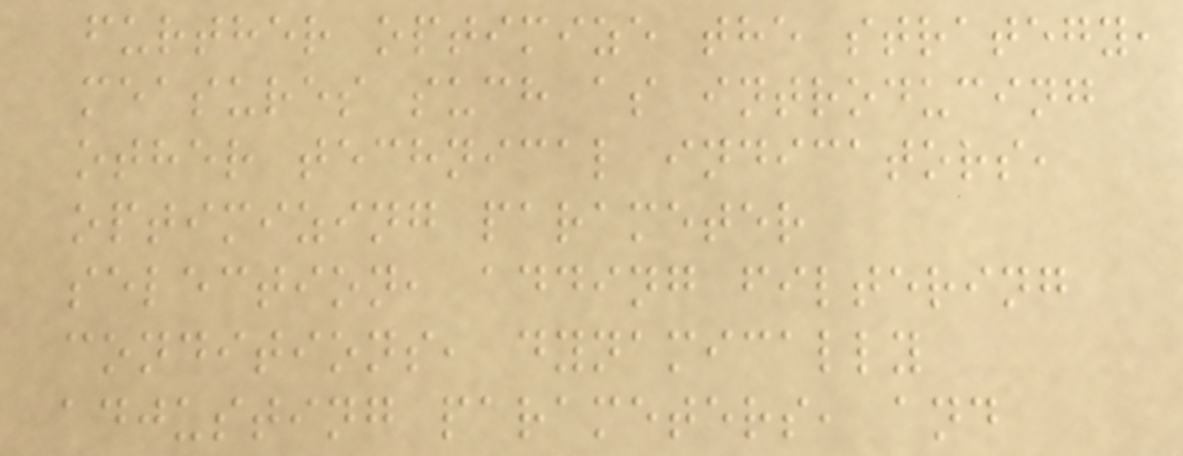further optimize the strategy,
measures such as introducing
other technical indicators,
optimizing parameter
selection, adding filtering
conditions, dynamically
adjusting parameters, and
